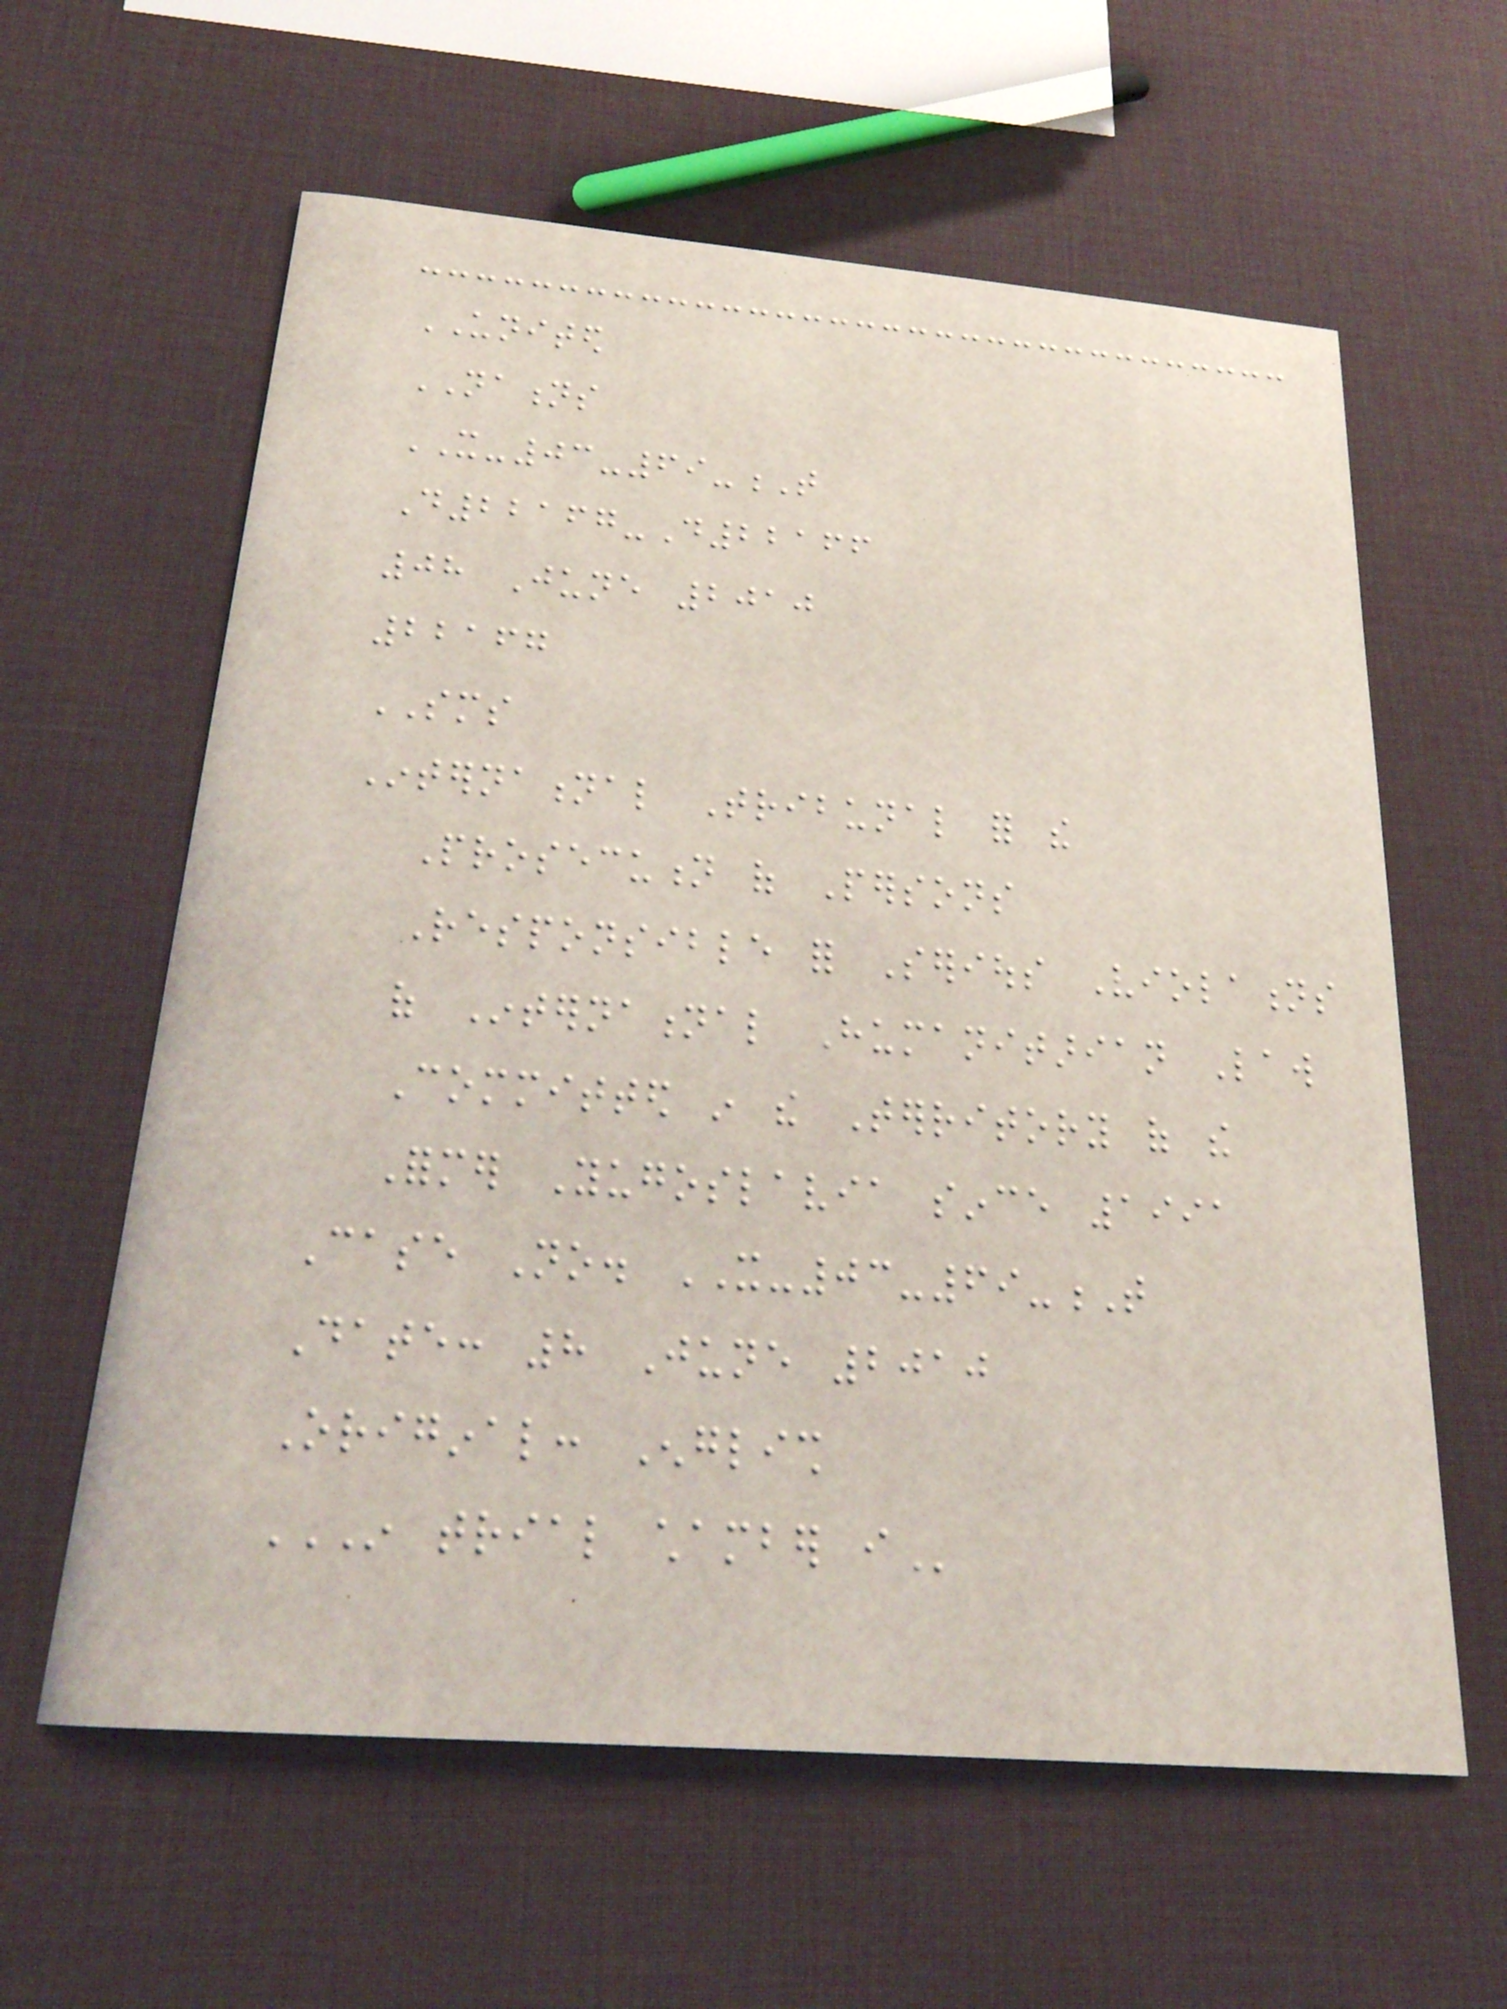UNITED
NATIONS
IT-03-69-T
D22167-D22166
08 June 2010
22167
SMS
International Tribunal for the
Prosecution of Persons
Responsible for Serious Violations
of International Humanitarian Law
Committed in the Territory of the
Former Yugoslavia since 1991
Case No. IT-03-69-T
Date: 8 June 2010
Original: English
IN TRIAL CHAMBER I
